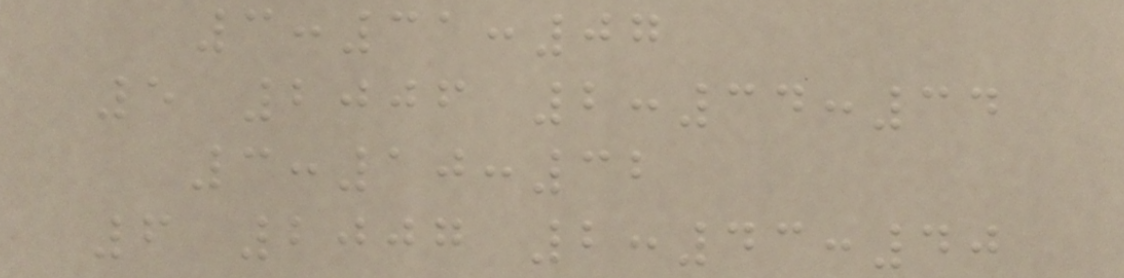3:31:07
5 2006 2:34:34
3:10:32
6 2007 2:43:40
